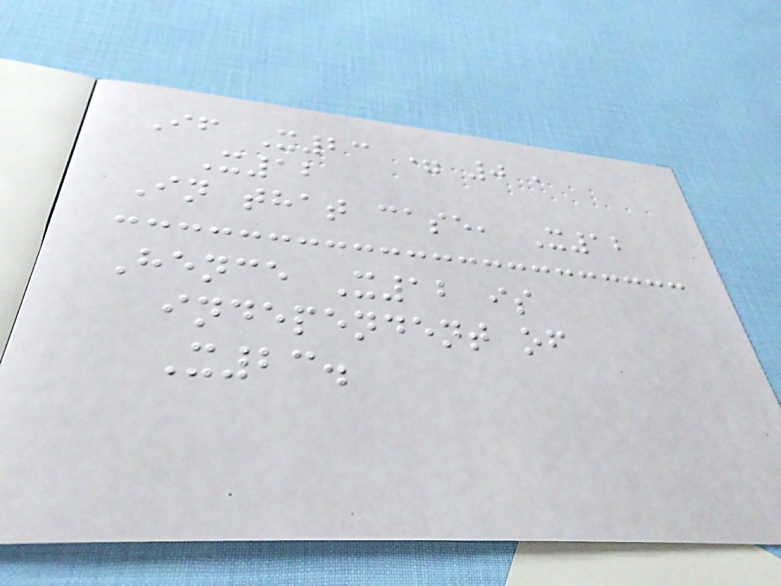If X23 = 0 ,
X12
In that case, X12
Hence X12 is
independent of
X23.
